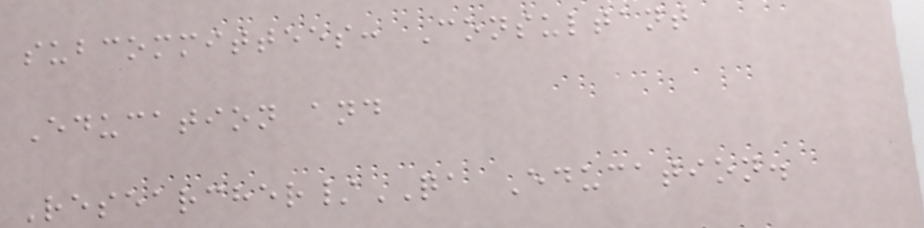subcommittees: Consultant
Education and
Researcher/QA Education.
